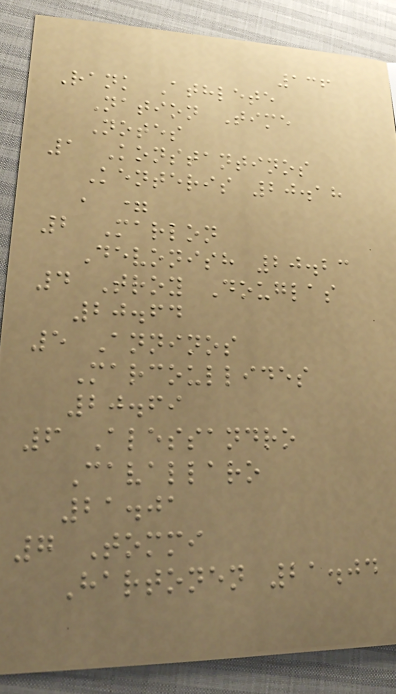136
Rank Athlete
Nation Time
Notes
1 Konstantinos
Kenteris 20.18
, =
2 Marlon
Devonish 20.23
4 Troy Douglas
20.64
5 Anninos
Marcoullides
20.69
6 Alessandro
Cavallaro
21.01
7 Tommi
Hartonen 21.04
